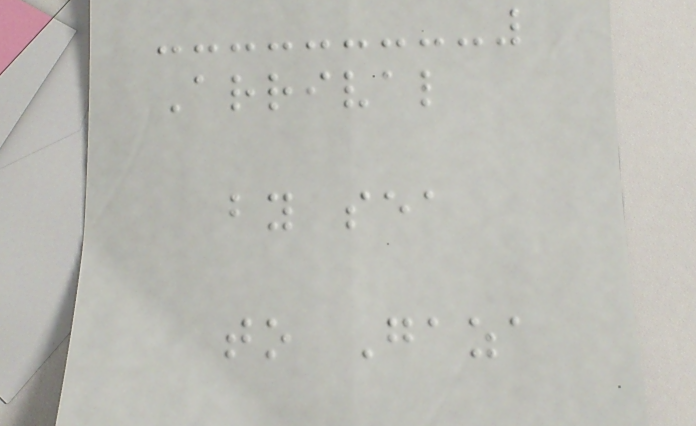Arrival
by sea
to Gaza
